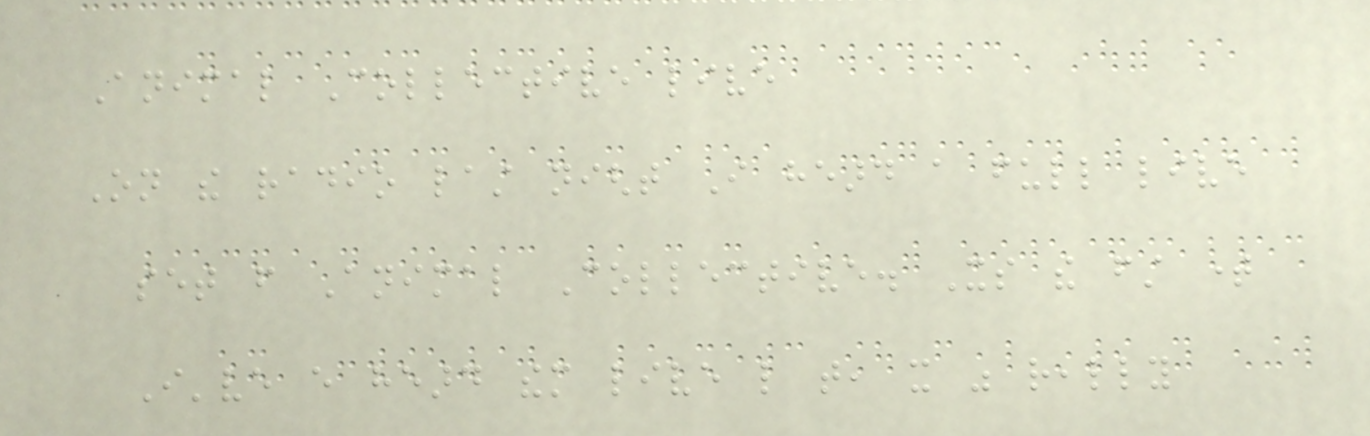Animal Collective live
On the radio last night I heard a full live
set from Animal Collective. Its the first time
I've every heard them live like that, it was really
